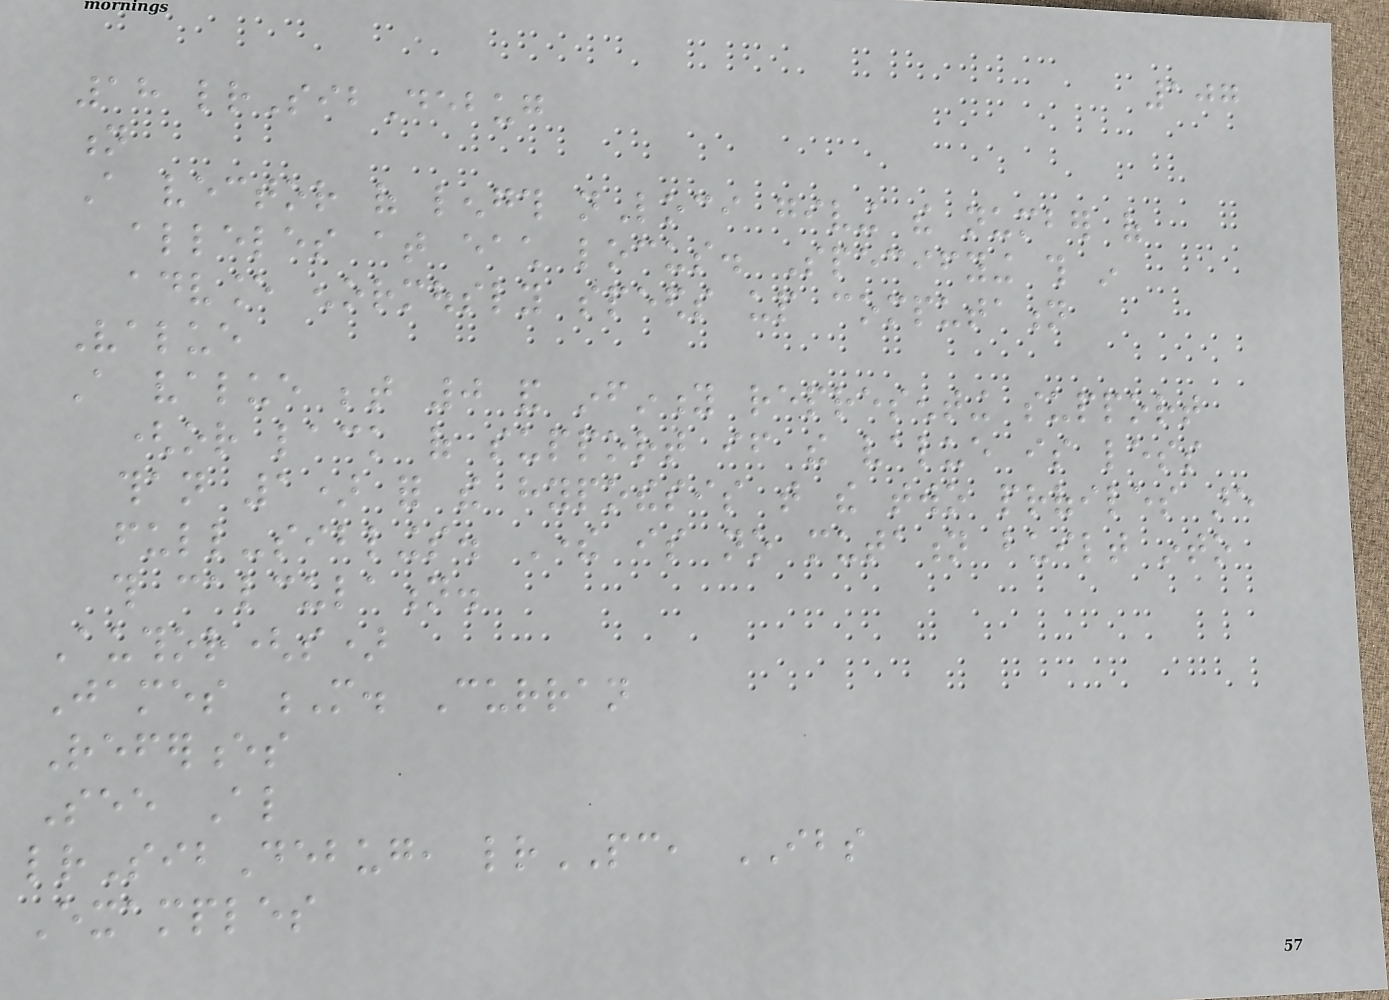107
18 lrSibDebug
n
A vector of length nLoci giving the number of
alleles at each locus. Specifying this in
advance enormously speeds up computation
Value
A value between 0 and infinity representing support
(or lack of support if the value is less
than 1) for the hypothesis that the two profiles are
full-siblings. There is no mutation built into
this calculation.
Author(s)
James M. Curran
References
See Also
lrSibDebug, lrPC, IBS
Examples
